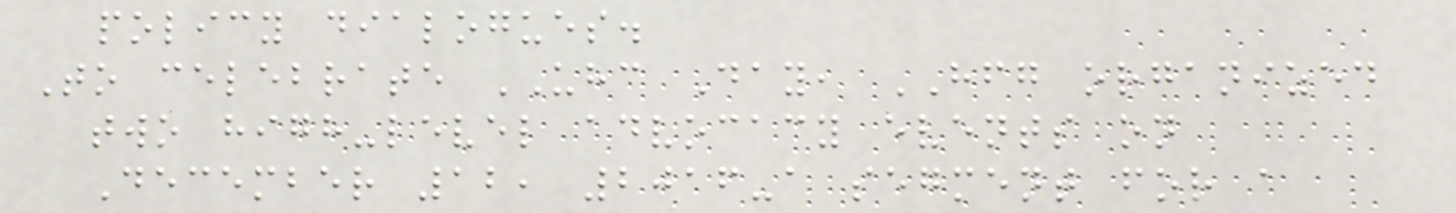policy dialogues.
To celebrate UHC Day, HFG organized
two high-level advocacy events on
December 12, 2016-a segment for a
